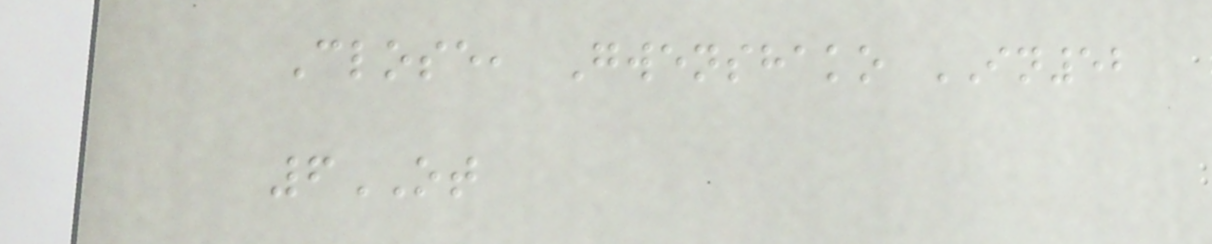Close, Gwenshako IN52
6OT
